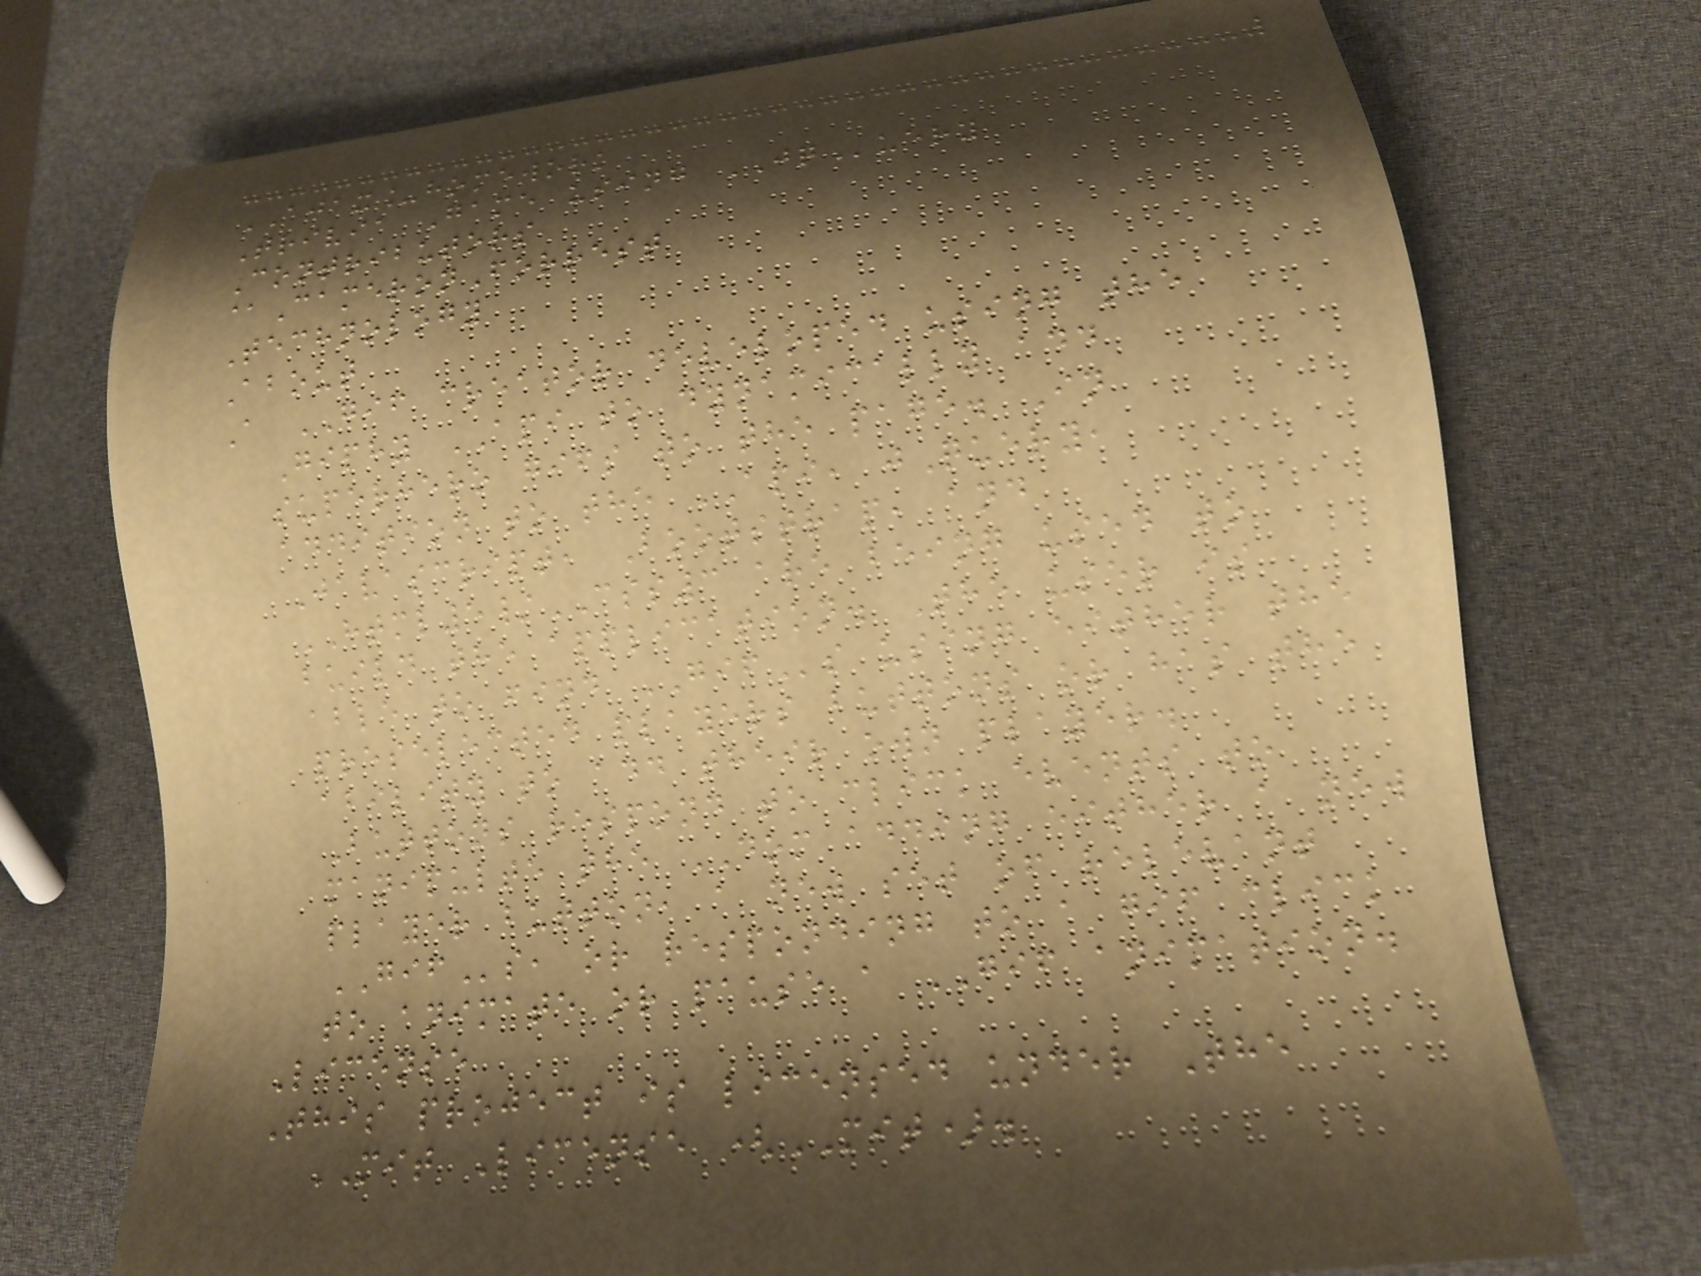AJAX_homework
Trivia Game using JQuery
Contributors
@CameronForrest
Technology
About
A GIF creator developed using the
Giphy API to dynamically add
superhero gifs to the page. In
addition to the API, jQuery,
Javascript, Bootstrap, and
HTML5/CSS3 are being used to
build the application. The user is
able to find GIFs using either the
preselected players buttons or has the
ability to add their own player.
Buttons respond to click events to
manipulte the DOM adding either a new
player button, a new set of relevant
GIFs, or responding to a gif click
to animate or pause a GIF animation.
License
This project is licensed under The
MIT License (MIT).
